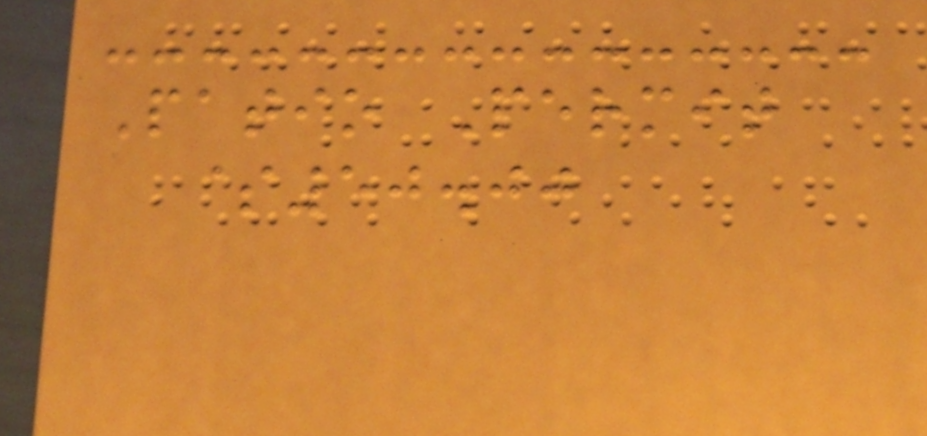Patio Permit
$50.00
